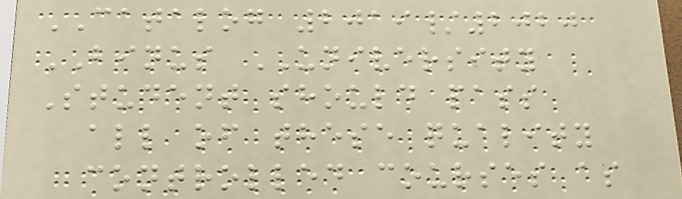CATALOG 2019/2020
BINUS UNIVERSITY
Student should pass
all of these quality
controlled courses as
